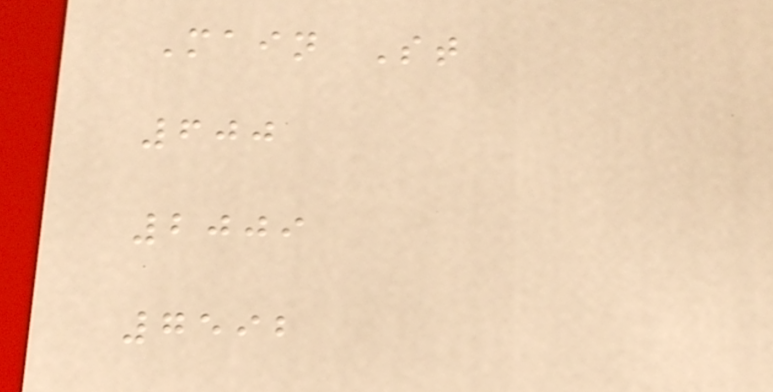Main St
600
2009
7592
